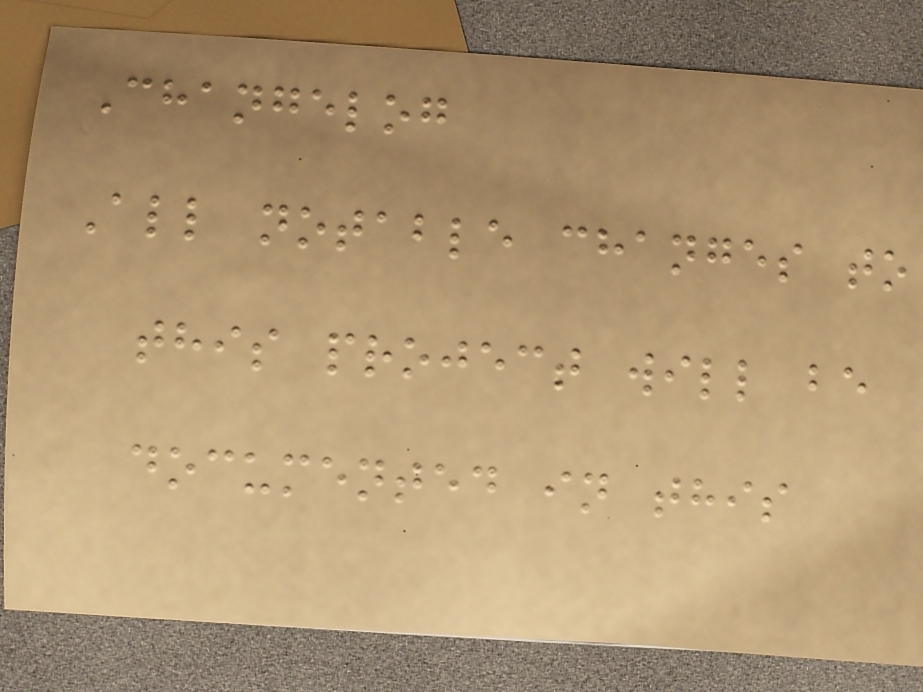Changelog
All notable changes to
this project will be
documented in this
